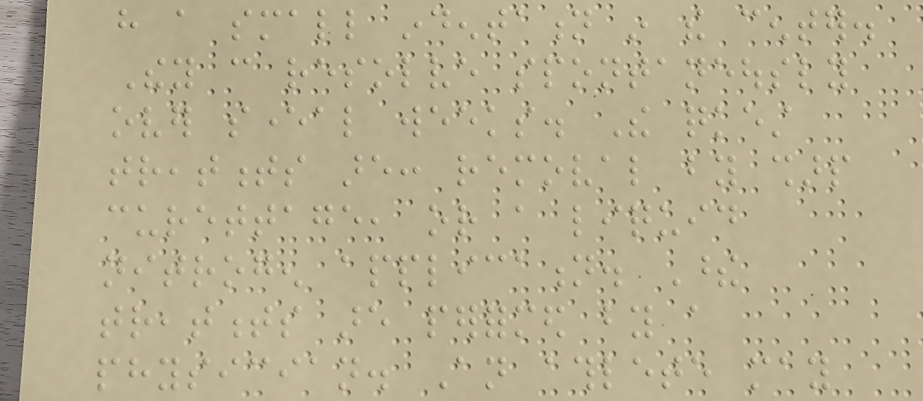have a small indentation in the center.
They can resolve spontaneously
over several weeks. The quickest
treatments are: removal by sharp
curettage, or a liquid
nitrogen application. These
treatments are performed by a
physician. An athlete may
